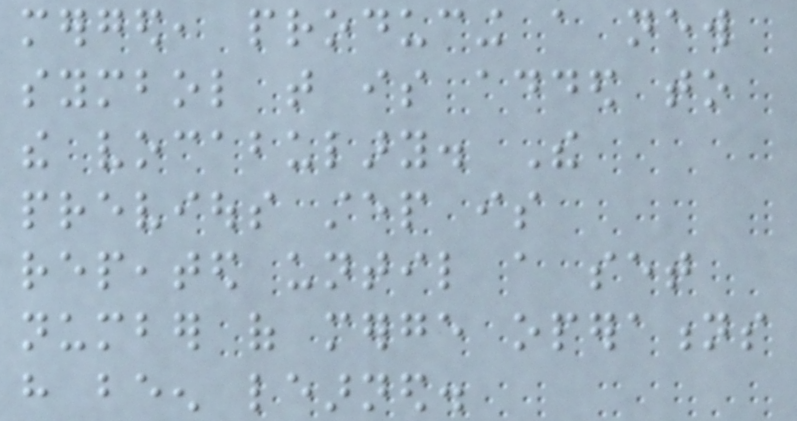merged, producing a new
symbol that is added to
the vocabulary. The
previous step is
repeated until a set
number of merge operations
have been learned.
